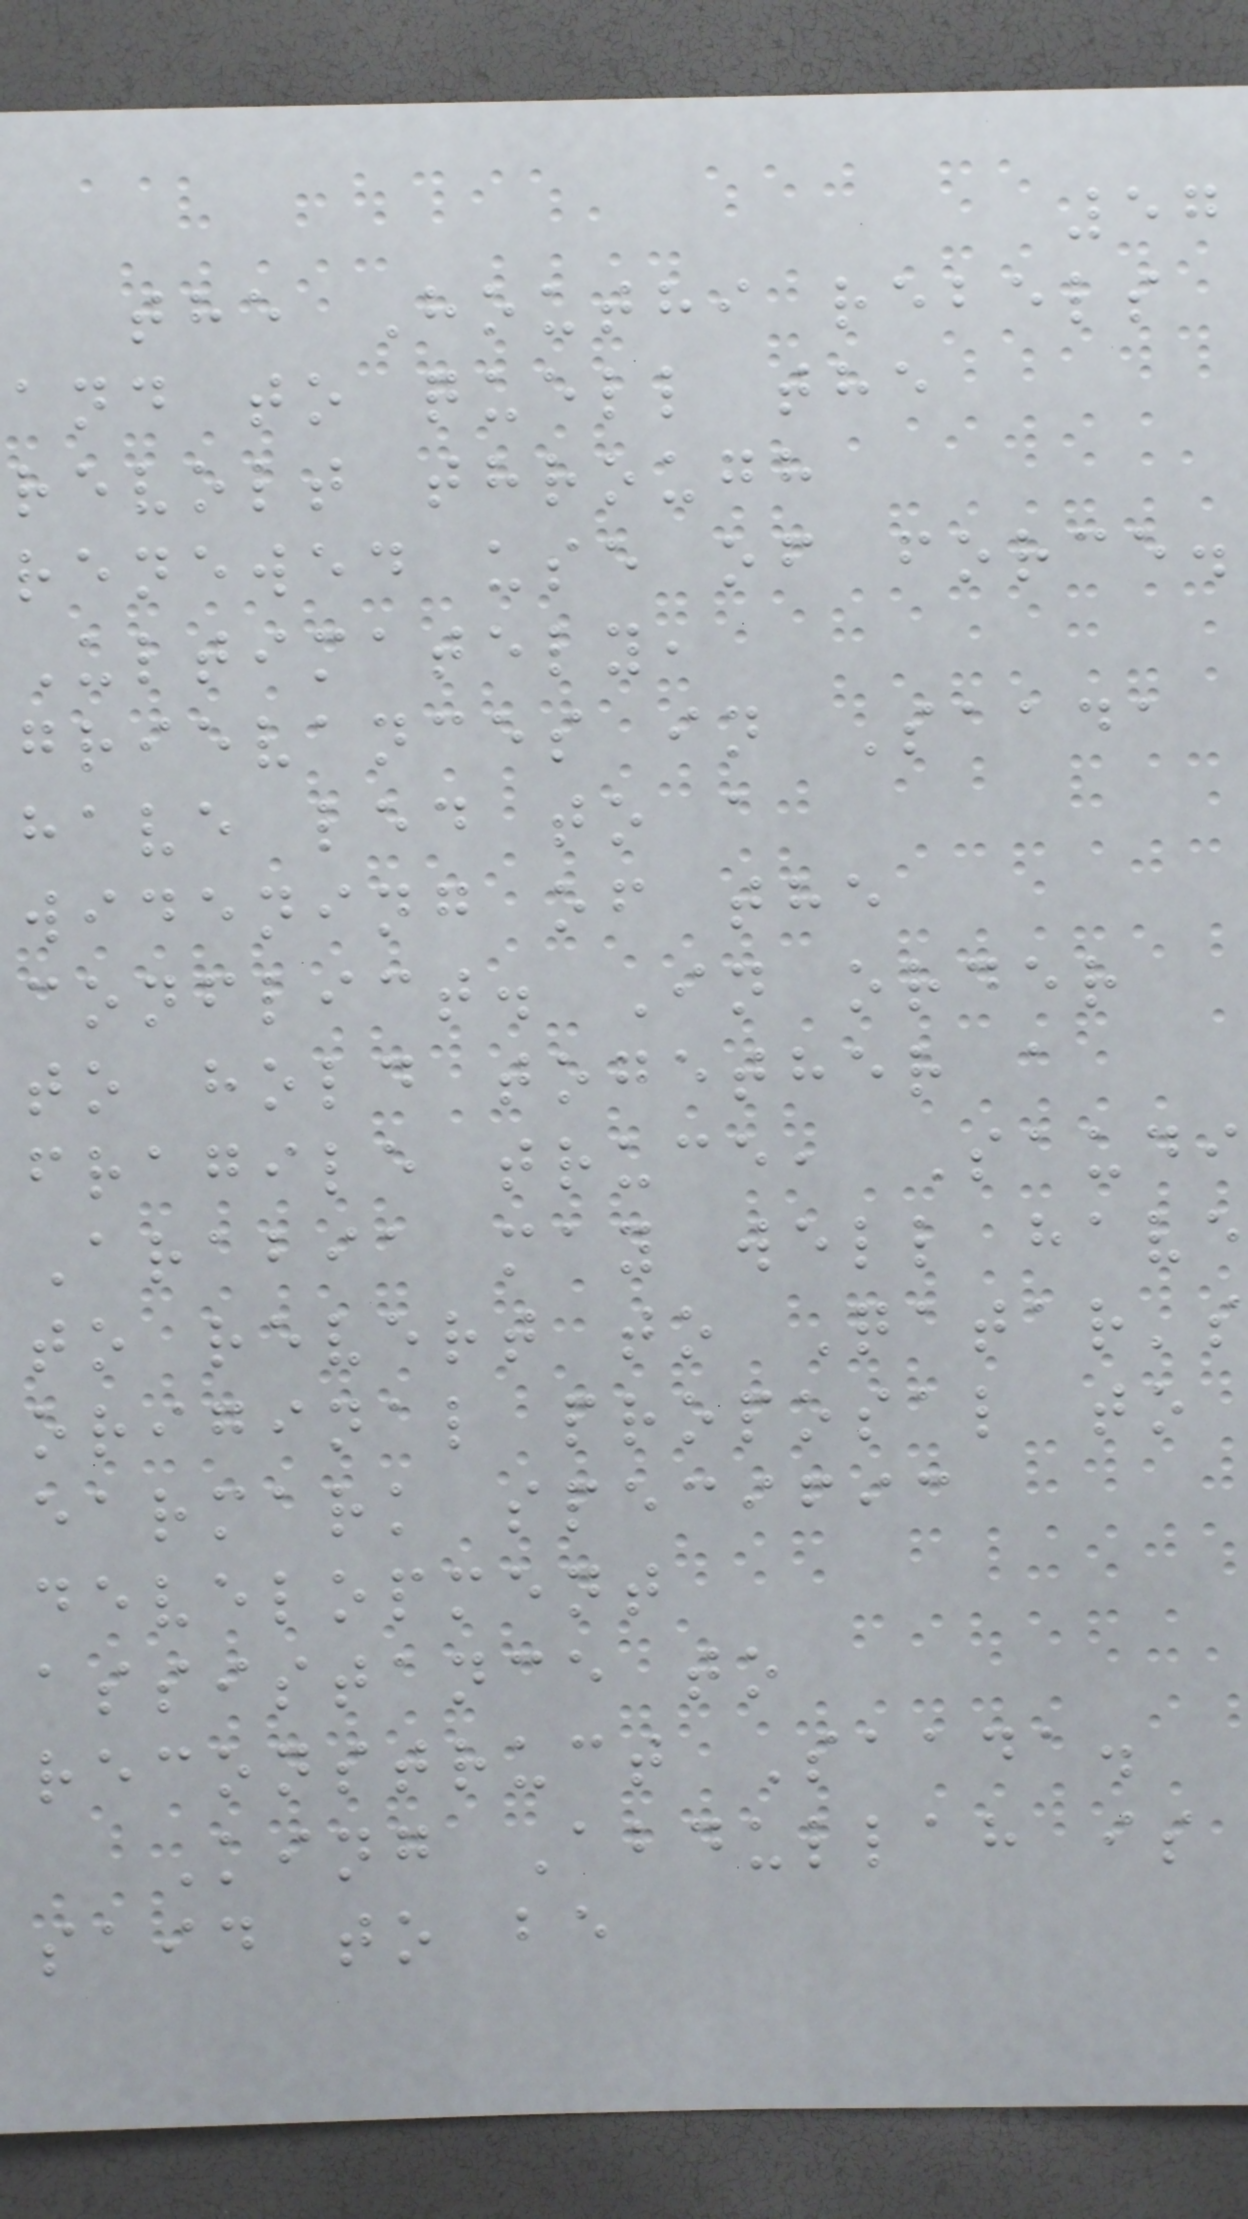57
the Houthi rebels
and to quell the
revolt through
renewed use of force.
Ultimately,
grievances in Saada
have led to a
widening of the
conflict. In order
to hold together a
fragile truce, Saudi
Arabia may well have
to revert to Qatar's
original proposal to
earmark specific
development
assistance to
reconstruct Saada.
King Abdullah is
said to be
